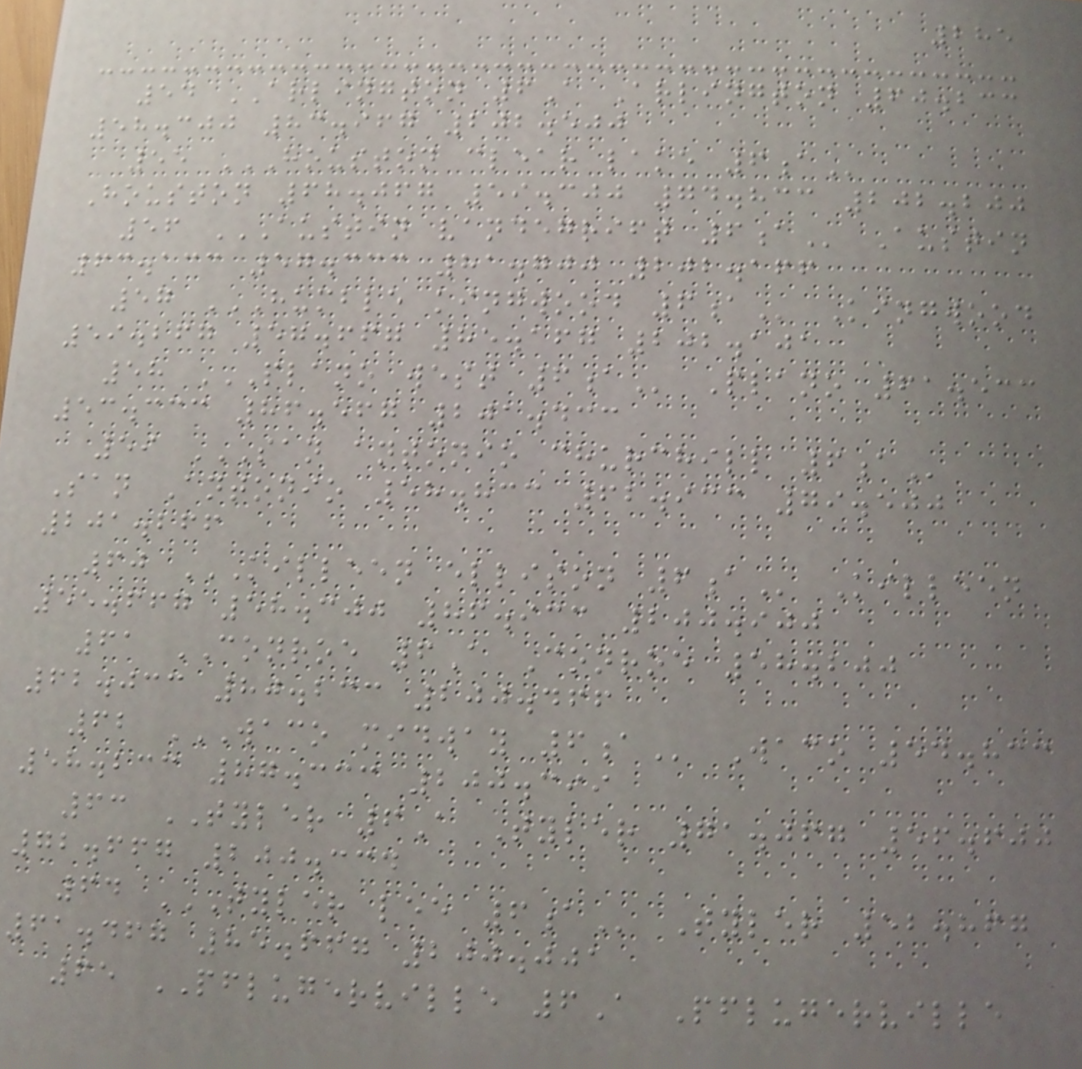285
54 ARLINGTON 6A Arlington 60.233
58.300 83.967 202.500
55 HOUSTON CLEAR LAKE 6A
Houston 68.067 59.300 74.833 202.200
56 AUSTIN VANDEGRIFT 6A Austin
63.133 57.333 81.700 202.166
57 HUMBLE KINGWOOD 6A Kingwood
59.267 57.667 85.167 202.101
58 PLANO WEST 6A Plano 61.533
53.333 86.567 201.433
59 SAN ANTONIO CHURCHILL 6A
San Antonio 58.833 62.933 79.500
201.266
60 KILLEEN ELLISON 6A Killeen
55.667 58.300 86.933 200.900
61 CONROE 6A Conroe 58.200
62.033 80.233 200.466
62 WACO MIDWAY 6A Waco 54.833
58.233 87.333 200.399
63 TYLER 6A Tyler 71.067 56.600
72.667 200.334
64 TYLER LEE 6A Tyler 52.867
61.467 85.667 200.001
65 PFLUGERVILLE 6A Pflugerville
